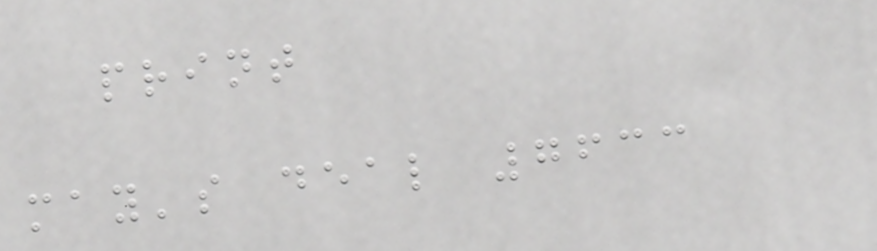print
may's deal 7633
